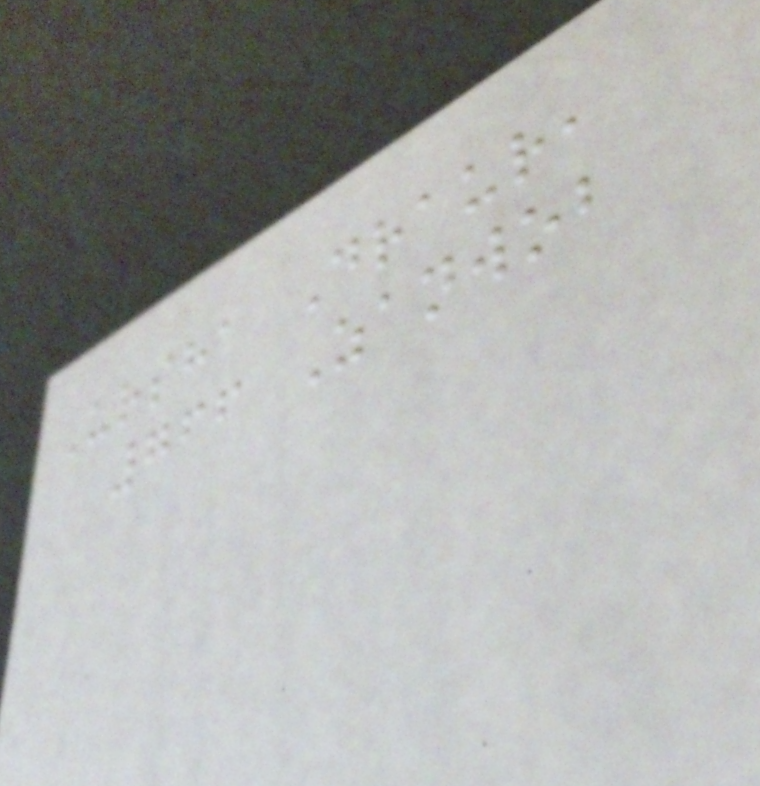Ursha Draur,
766 Zanwob
